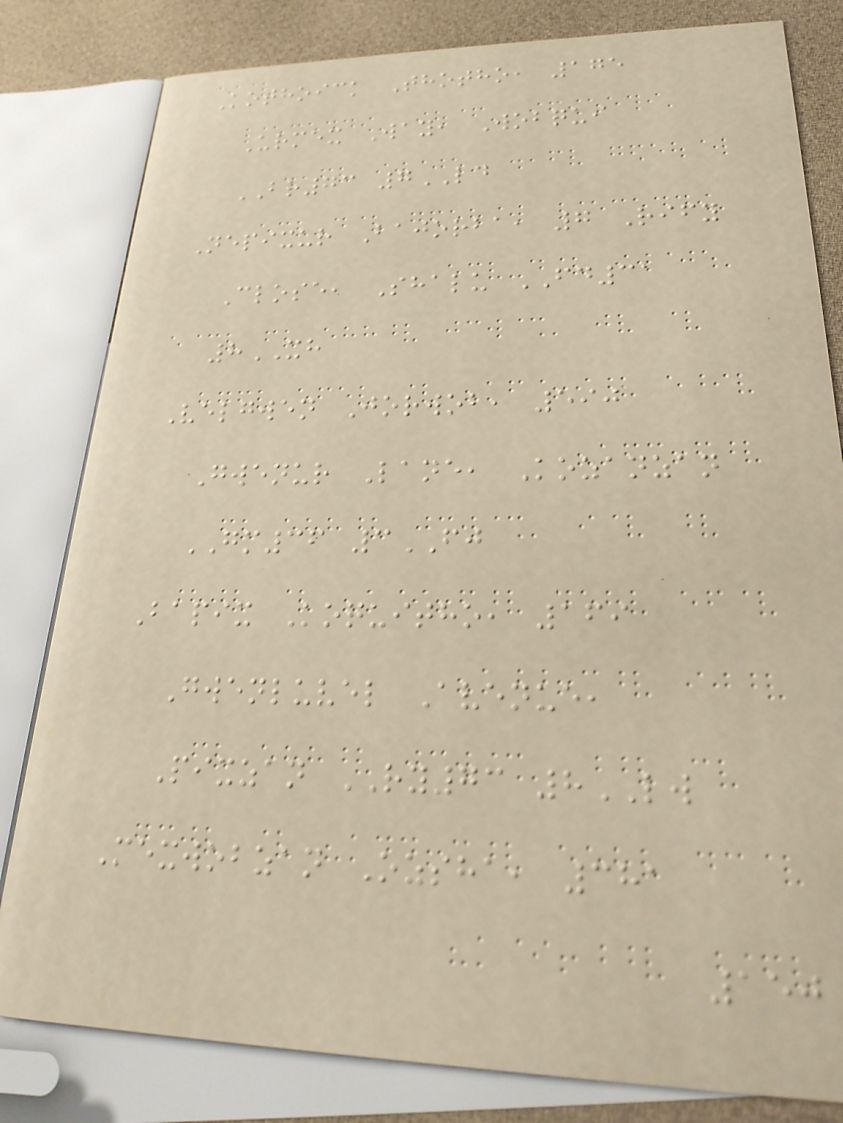Kothoick Thotho, 175
Urmex Way, Wobqui
BR73 7LD
Nepixur Bajorba, 7 Rify
Close, Shalu FD31
8XH
Velgwen Jorwob, 590
Gwenur Lane, Kozanzan
GM36 3FJ
Bapix Koquitho, 169
Gwenluvel Avenue,
Pixzan RY73 8LW
Mexwobzan Ozsha, 381
150
